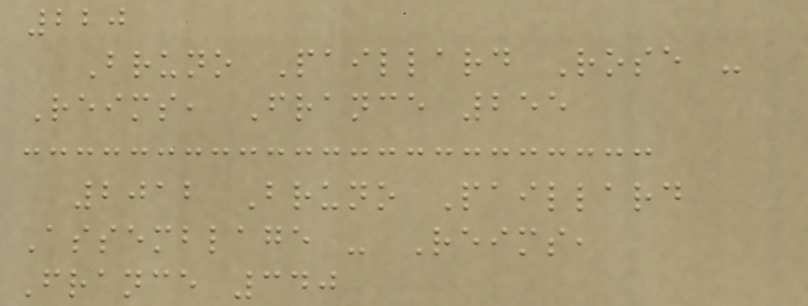220
Bruno Paillard Rose -
Reims, France 255
2012 Bruno Paillard
Assemblage - Reims,
France 340
